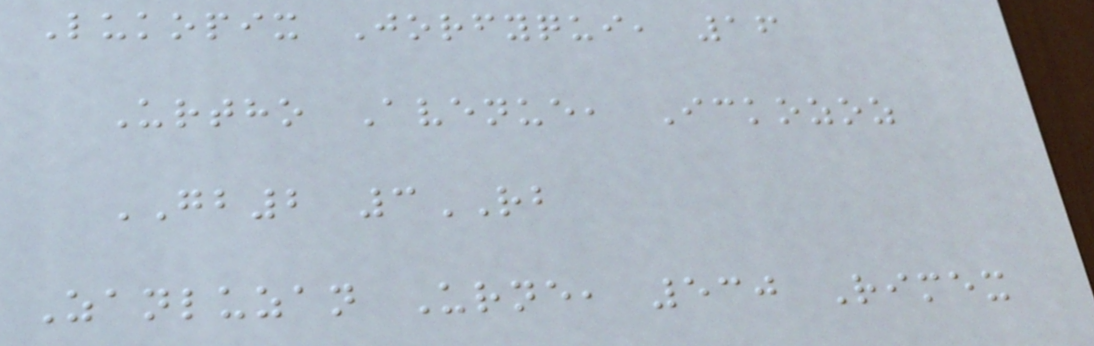Lukopix Jorfyqui, 16
Urtho Avenue, Ickozoz
GB2 3RB
Zanluzan Urne, 530 Rimex
